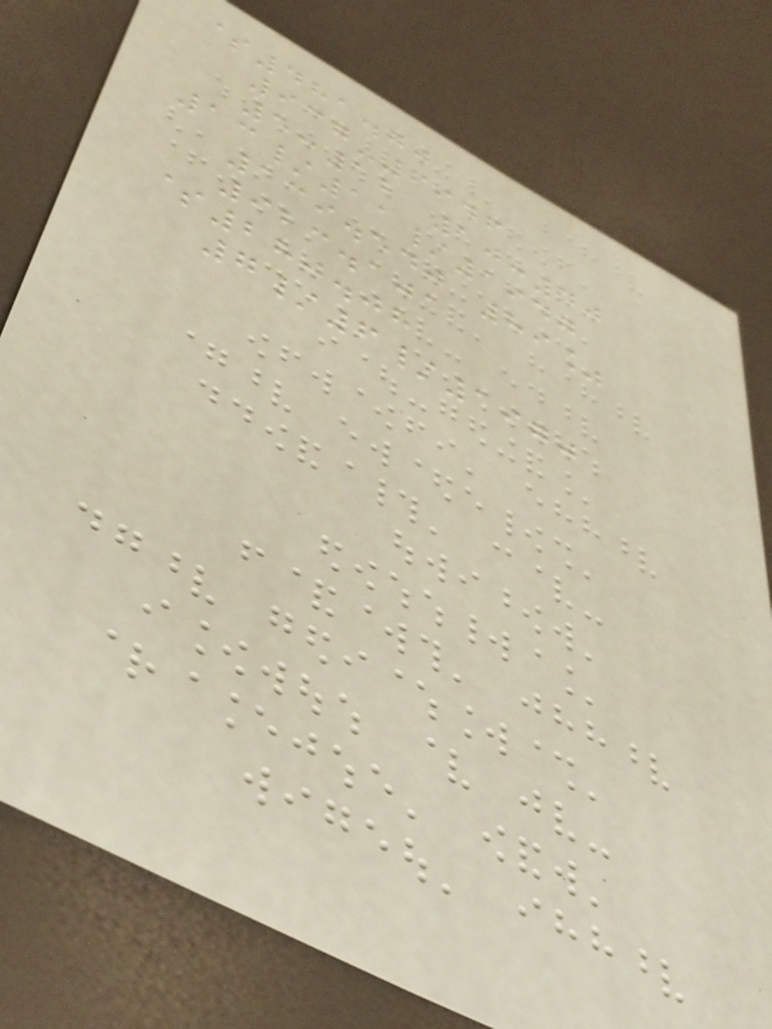$481.70
937-6946
5:12 10:40
13/11/1947
139.540 89%
923.101
$280.08
7/6/1970
